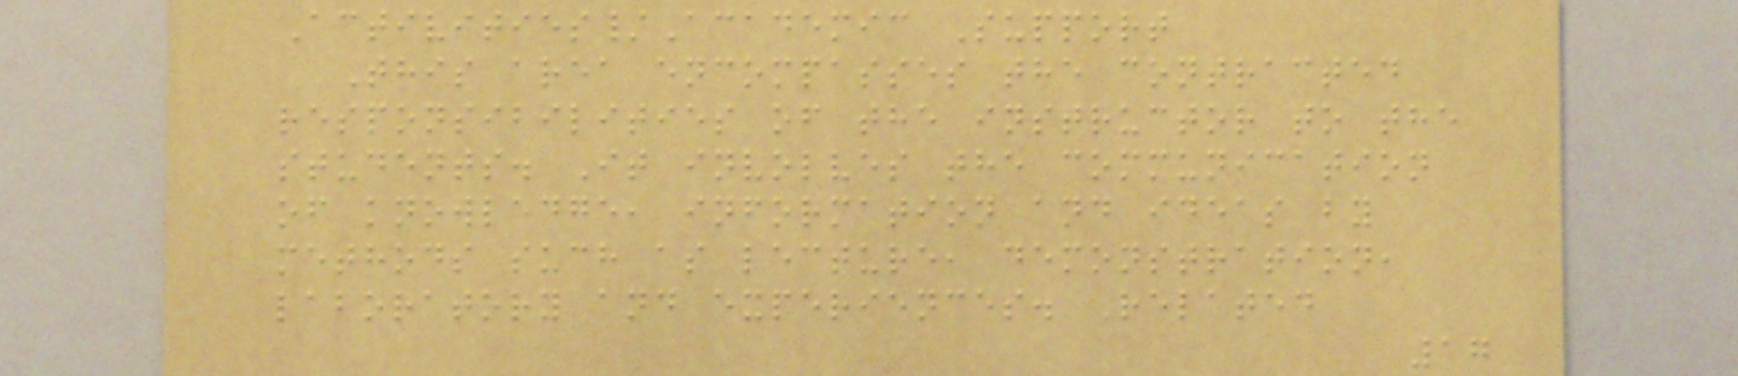Activities/Academic Support
This area encompasses the contracted
responsibilities of the instructor to the
students. It involves the communication
of knowledge, information and ideas by
methods such as lecture, demonstration,
laboratory and experiences. Related
17
